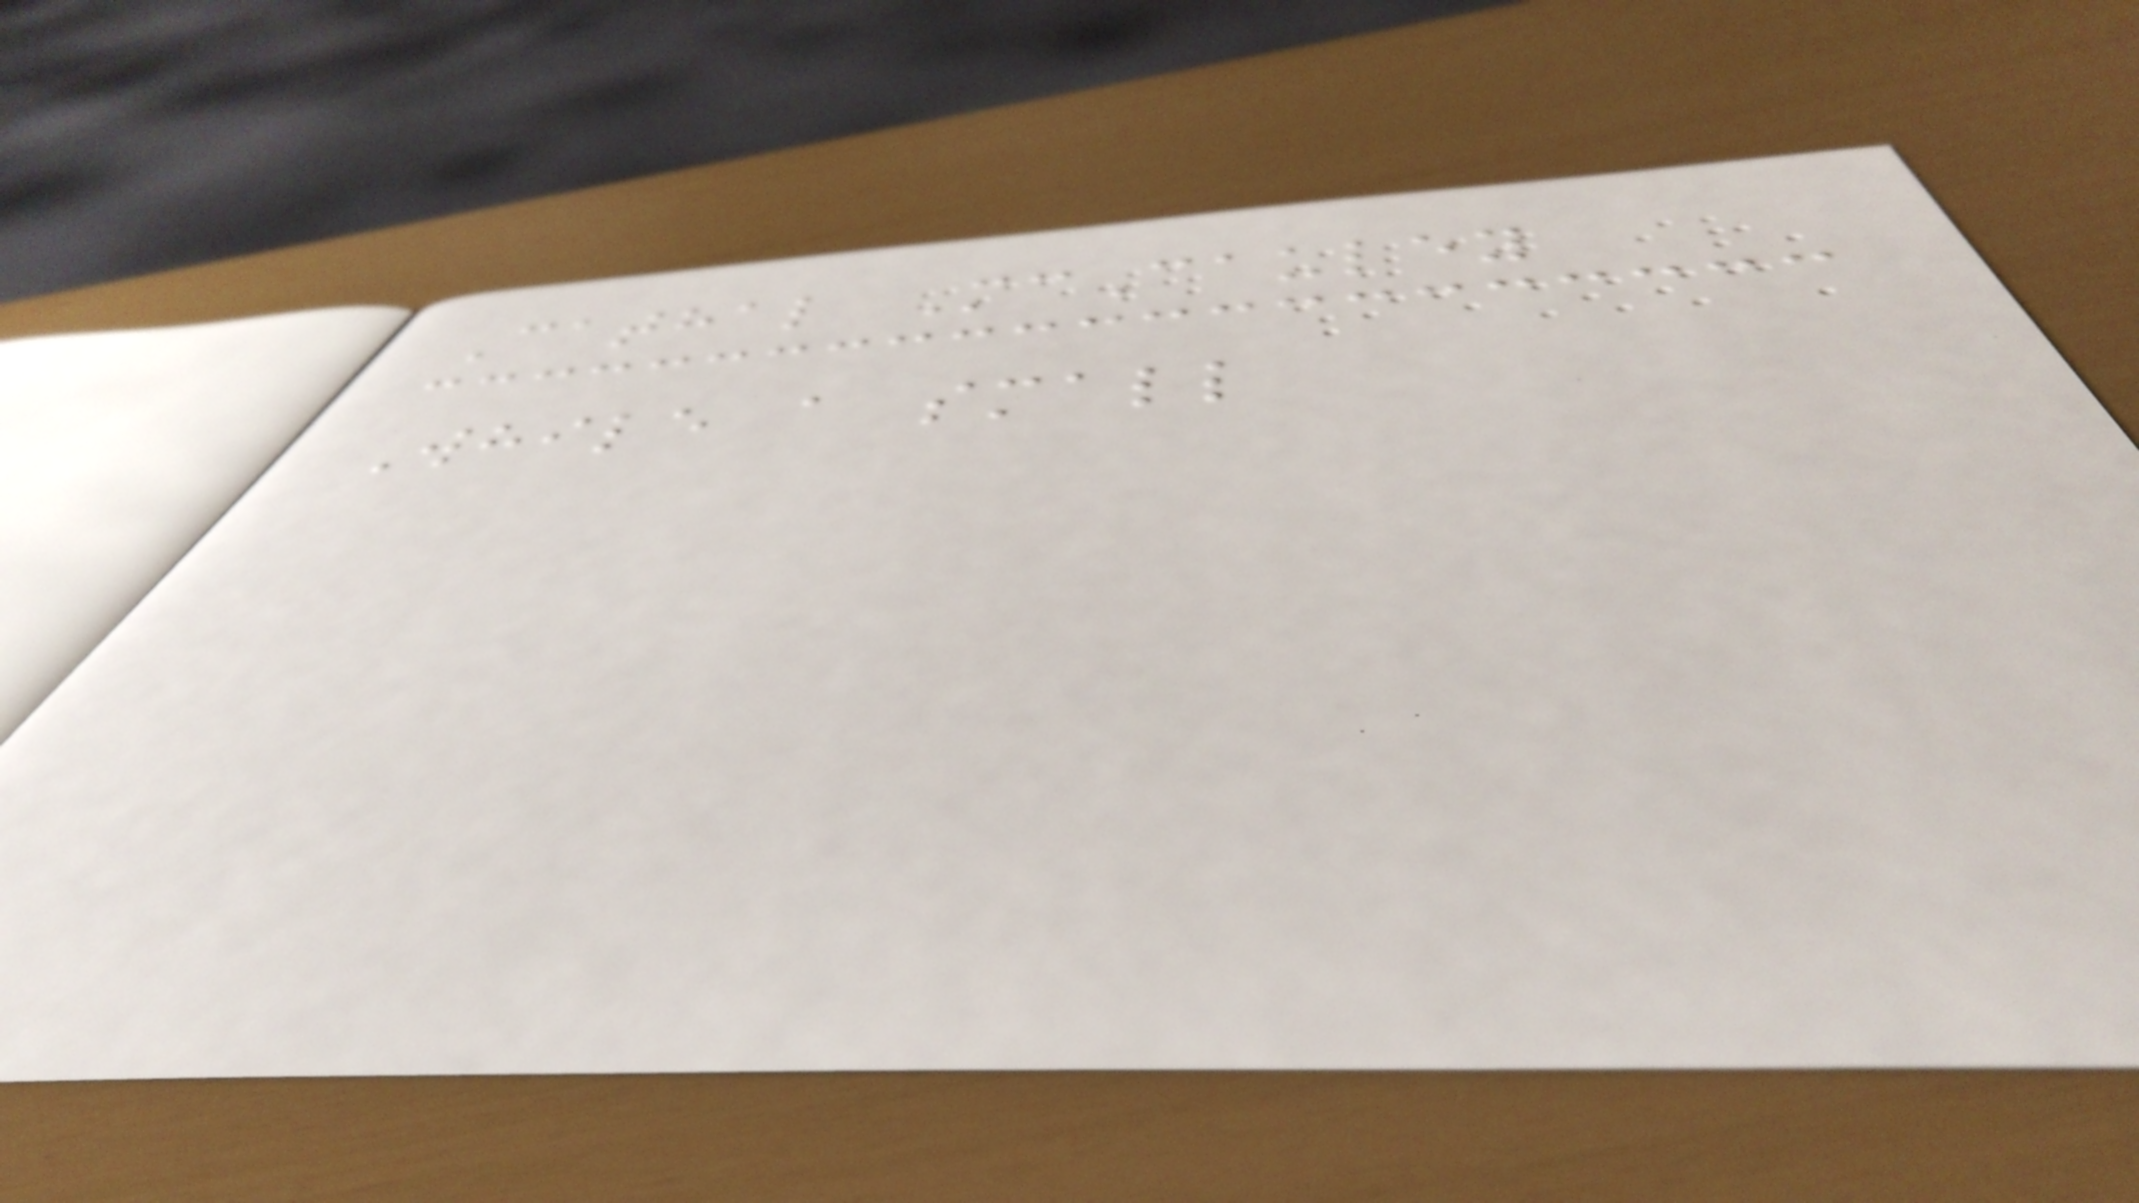Cathal McCauley
While a small
